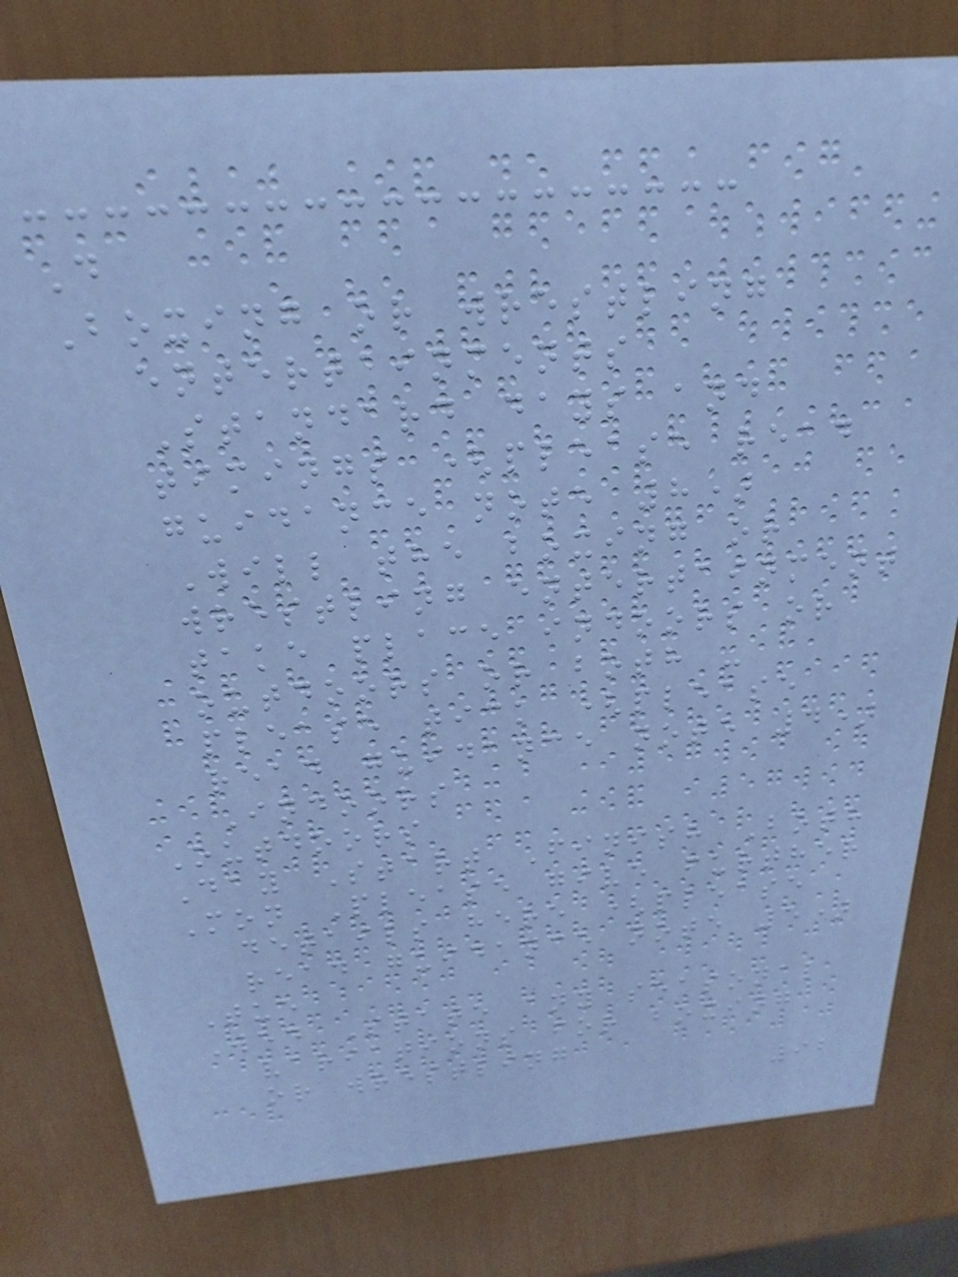D
Boxing or wrestling
entertainments
Standard days and
timings (please read
guidance note 8)
Will the boxing or
wrestling entertainment
take place indoors or
outdoors or both -
please tick (please
read guidance note 4)
Indoors
Outdoors
Day Start Finish Both
Mon Please give further
details here (please
read guidance note 5)
Tue
Wed State any seasonal
variations for boxing
or wrestling
92
